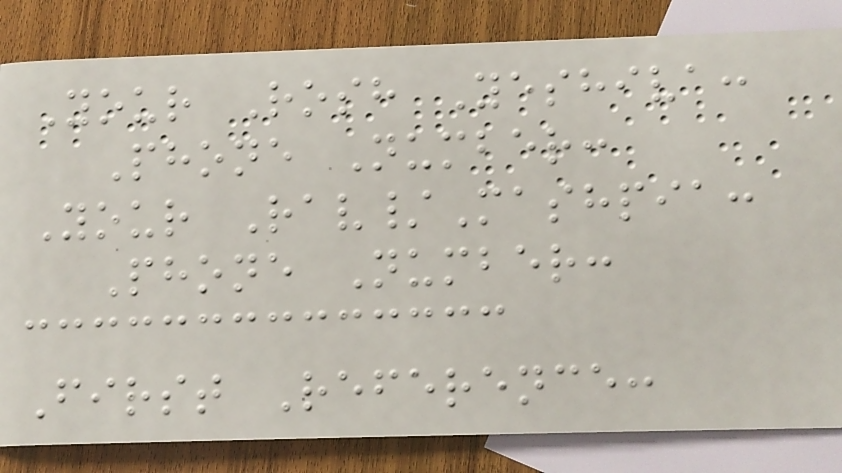Your Rosh Yeshiva:
Phone Number:
Your Rav/Mashpia:
Phone Number:
First Reference:
